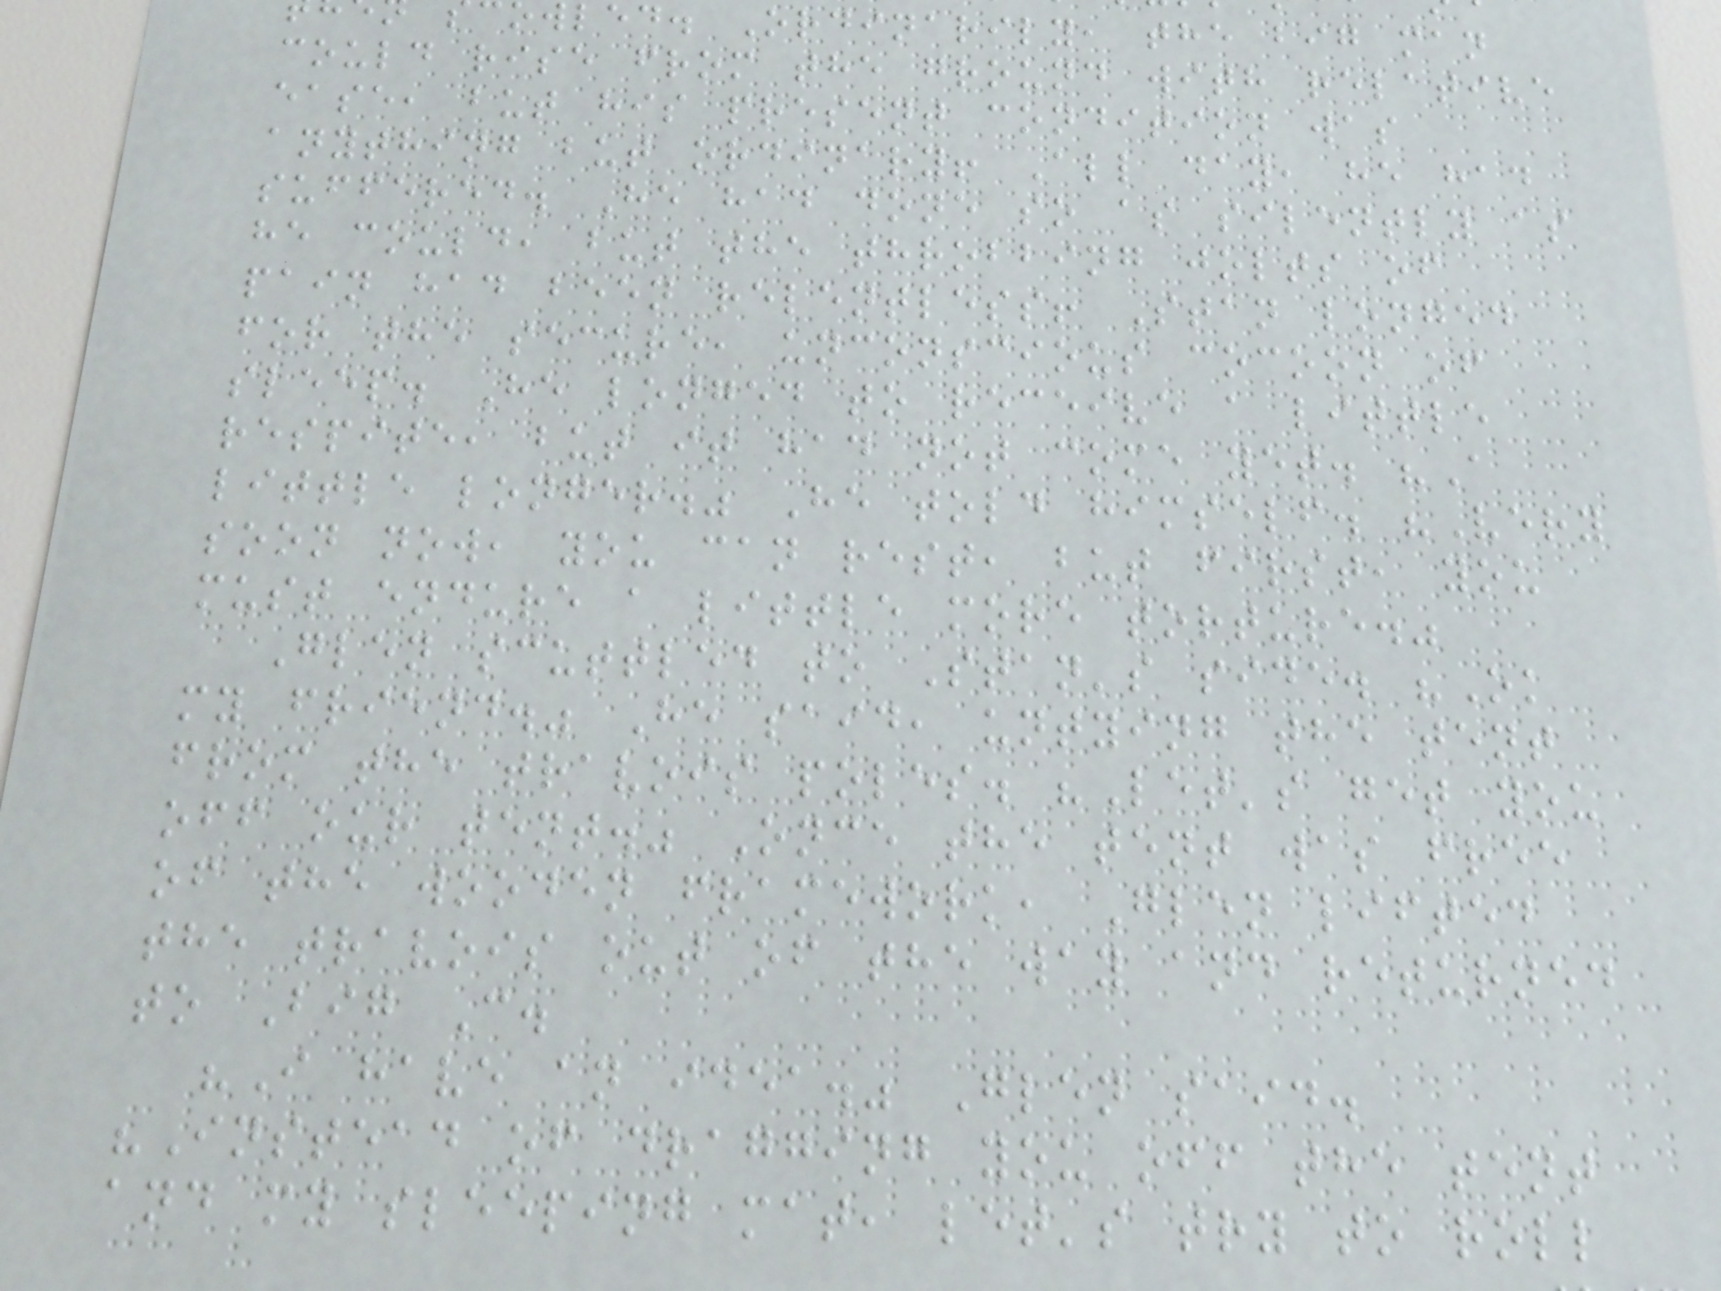wled. Ordinarily, the big man
could rise from the ground with relative
ease, but his present condition was
anything but ordinary! All day, he had
suffered. He had done so as silently as
he could, but the throbbing jolts of
pain had been relentless! Stan longed
for the secure, unconscious cocoon of
sleep. He longed to receive a little
respite, but it had not come yet. "A
little longer." He told himself. "Very
soon now, you can rest, but first, you
must endure a little more torture."
Glen scuttled to Stan's side. "Ok
my friend." He said, untying the tent
from the travois poles. "Let's get you
off our tent." Once the tent was free
of the wooden framework, Glen lifted
the travois out of the way and returned
to Big C.
"I have an idea." Glen said.
"Instead of dragging you off the tent
and my sleeping mat, let's try to roll
